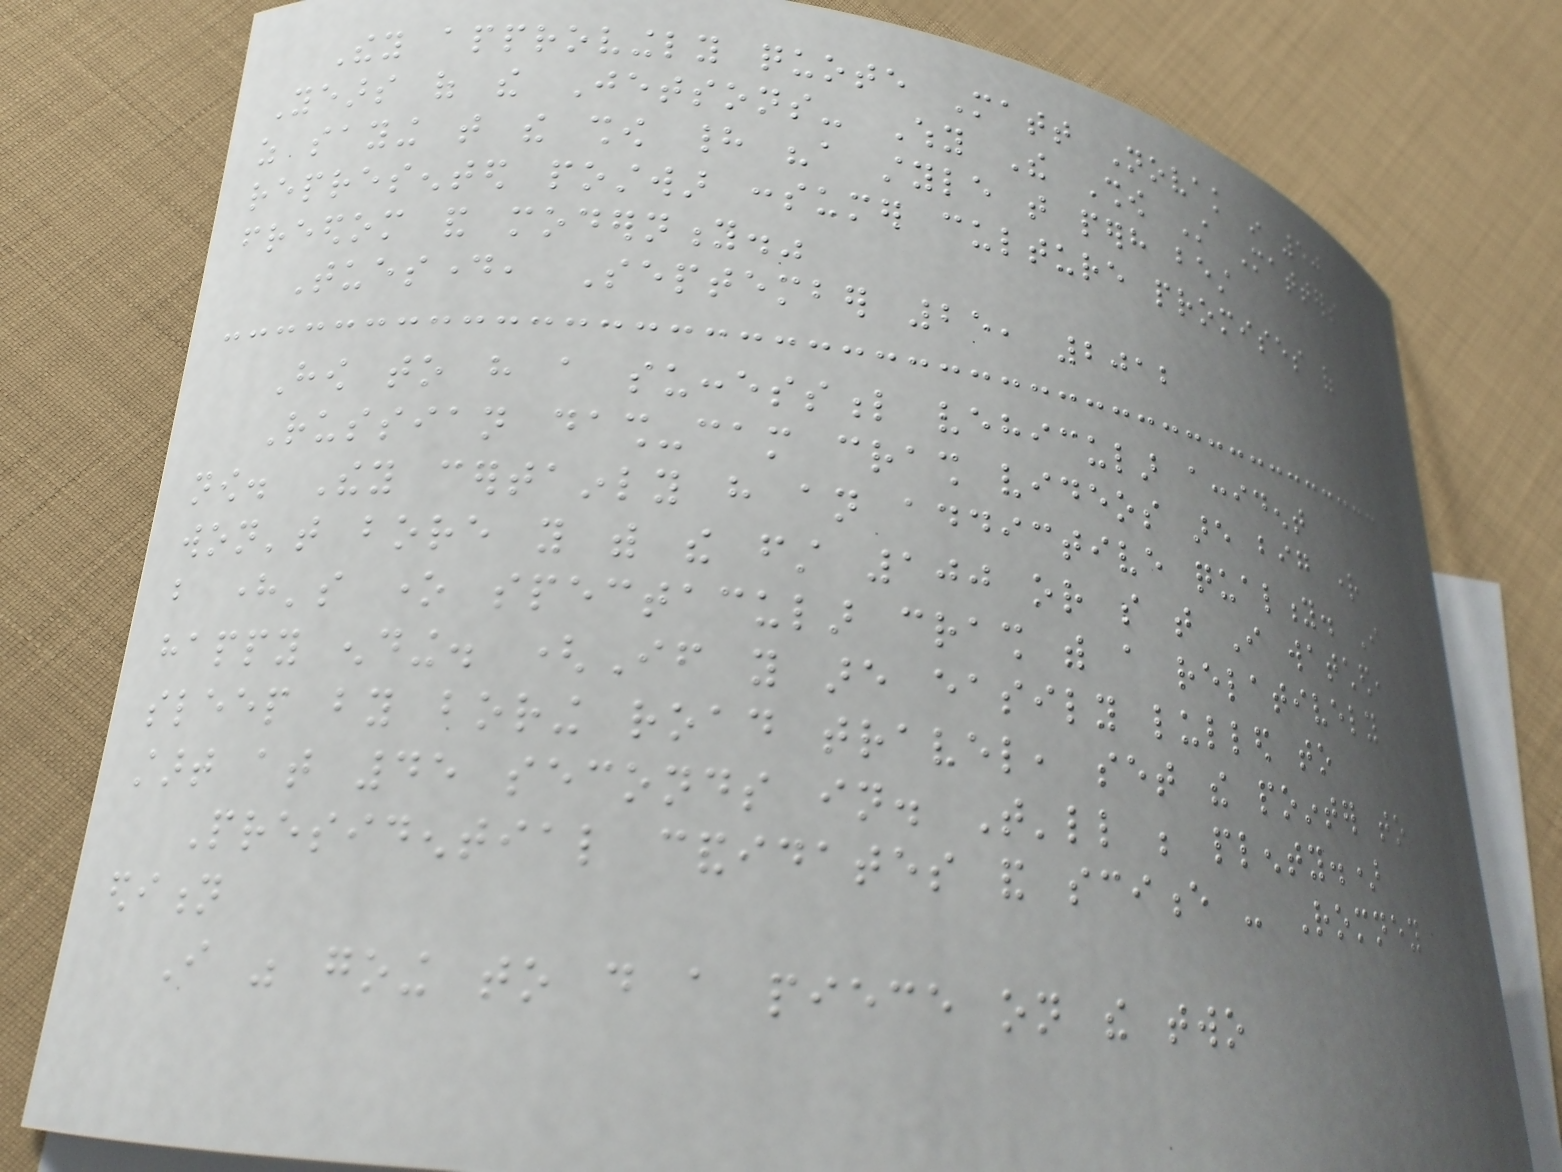They approvingly quote Matt Novak in 50
Years of the Jetsons- Why The Show Still Matters
as saying that the show had "a style that perhaps best
represented postwar consumer culture promises of
freedom and modernity."
Tuesday, September 25, 2012
How to have a successful vehicular accident
Russian dash-cam crash videos are big right
now. They certainly have an addictive quality. I
won't bore you with the first 100 or so that I watched,
but here's one spectacular crash with a relatively
happy ending. (If you are easily lulled to
sleep by boring road travel, set the pointer to
start at 45 seconds in. That'll be plenty.)
Presidential candidates and science - Romney
edition
I was going to do a piece on the two
